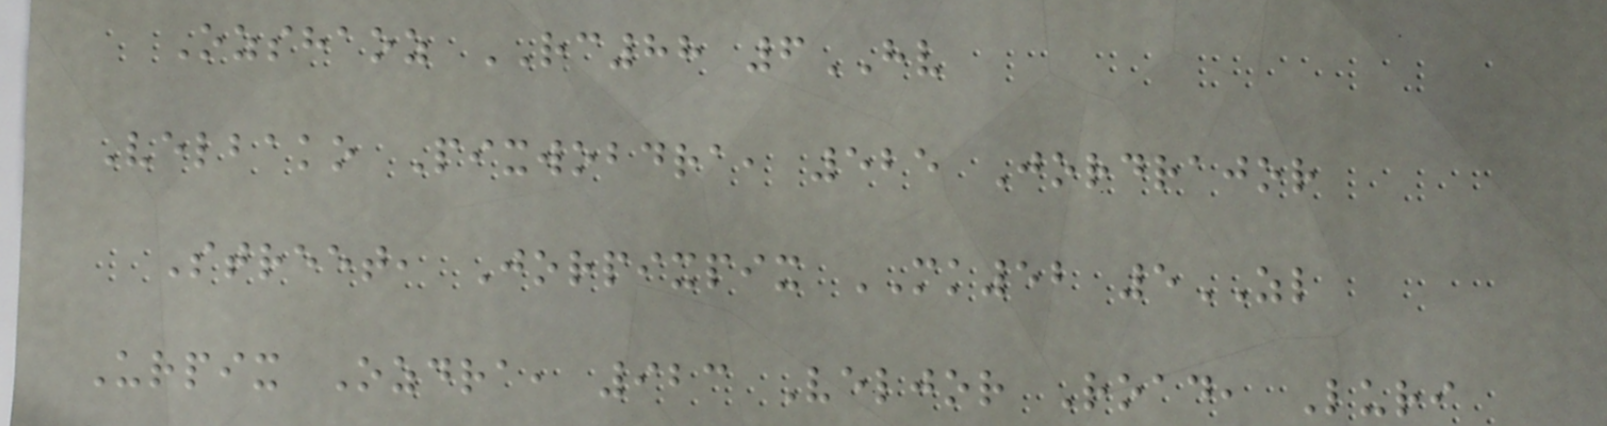Ozshaoz RC88 6HV
Velbako Pixwobdra, 525 Jordrajor
Street, Jorpixpix MK52 5ZL
Urpix Ozdra, 923 Veljor Road, Luri
